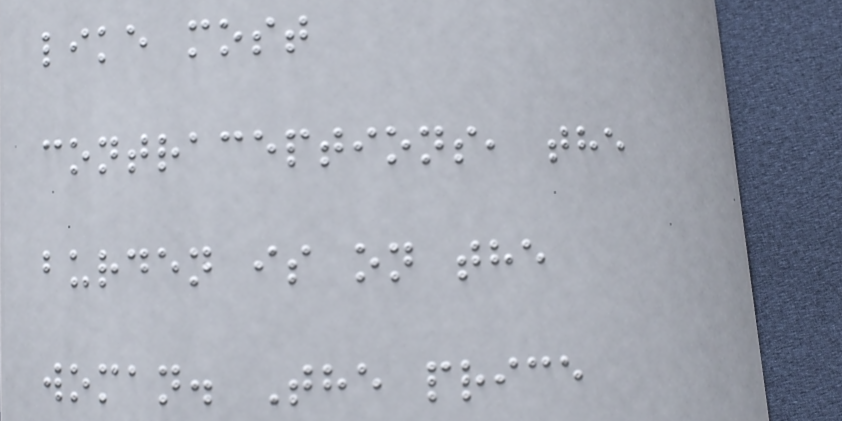like most
contraceptions, the
burden is on the
woman. The price
